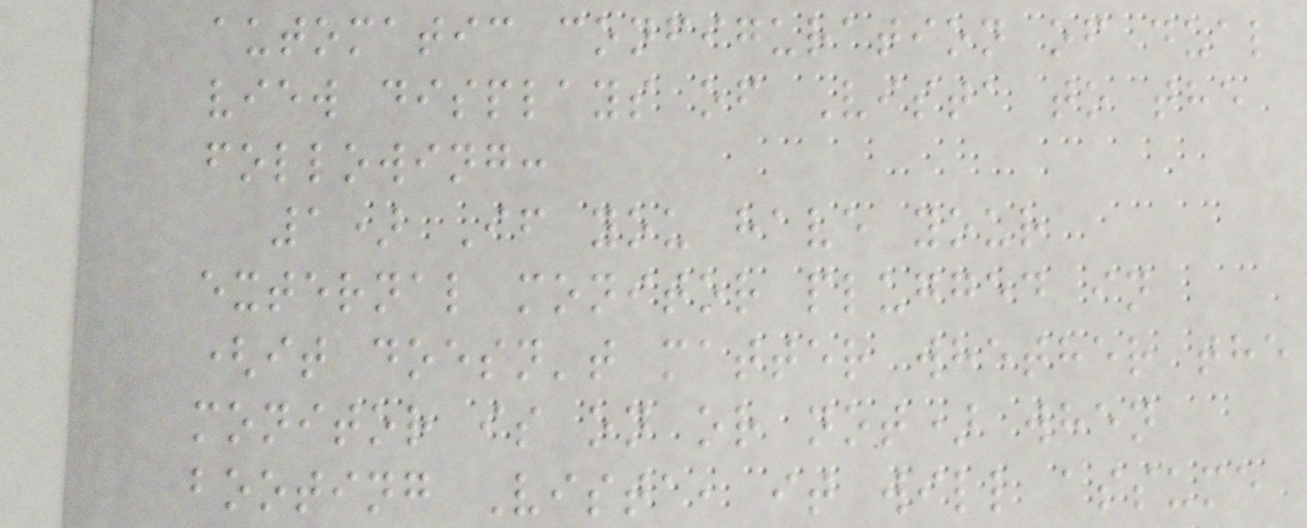automatic configuration of dual
view displays of Vista to the
following:
1) If you have your
external monitor plugged in
(it doesn't matter whether the
monitor is on or not) when
booting Vista, it will assume
